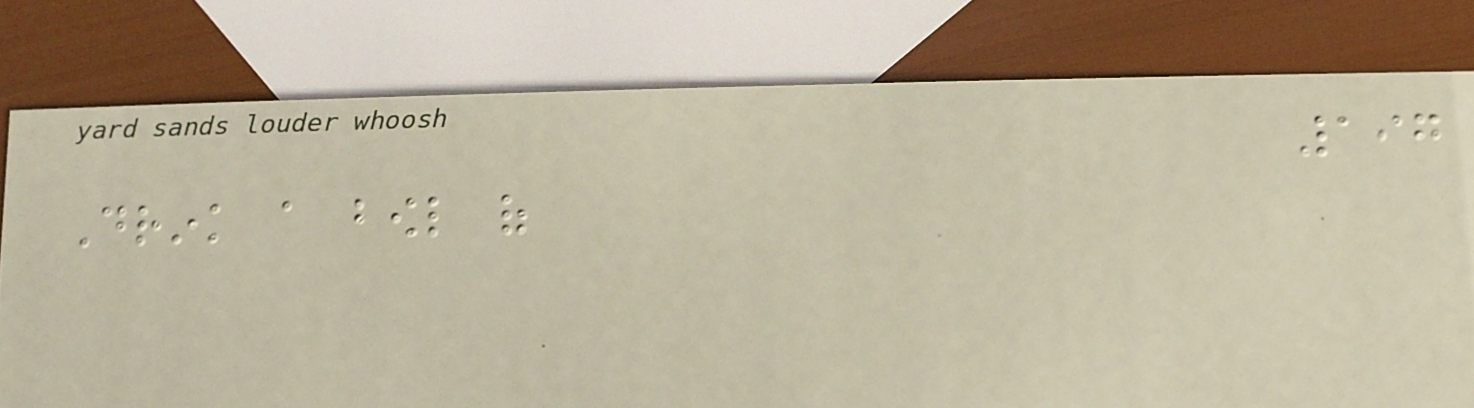197
Drink a bowl of
